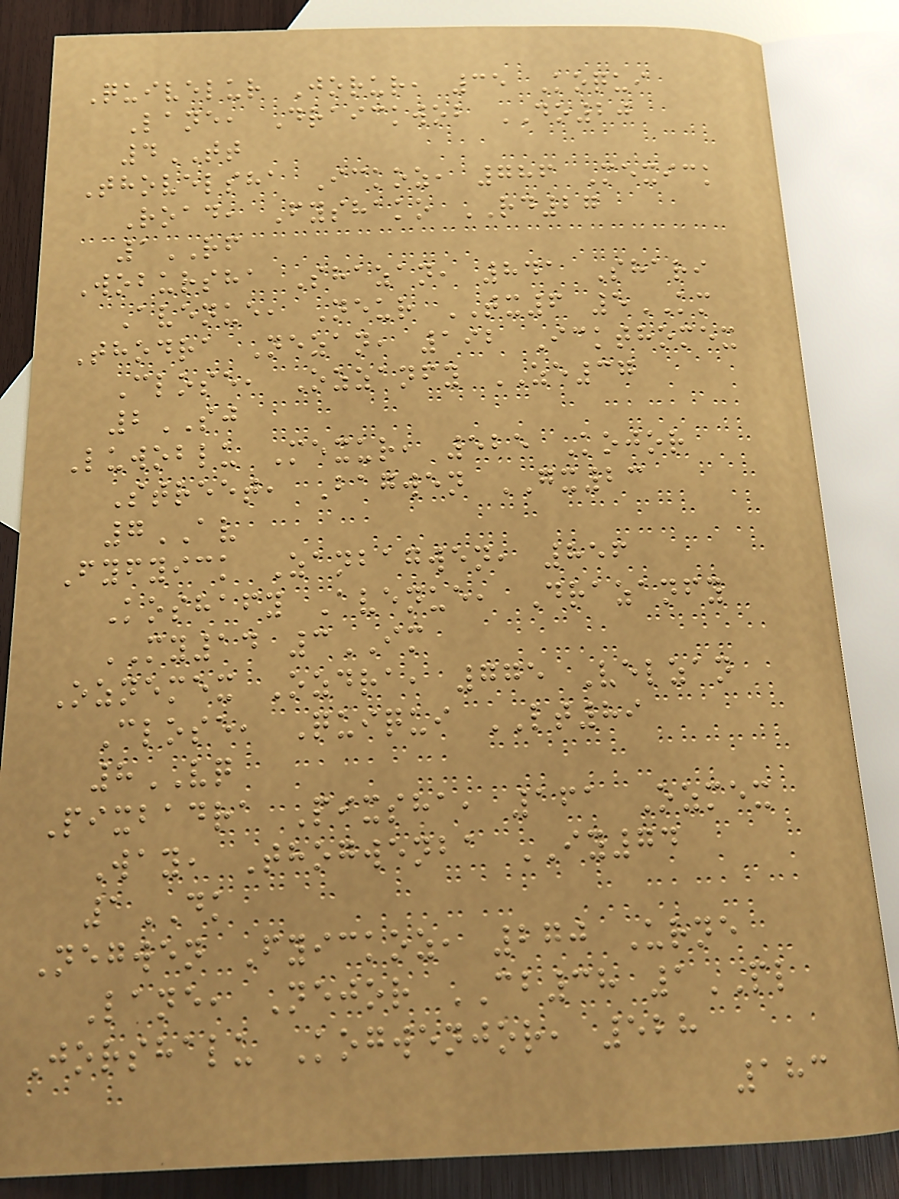Quivelur Jorur, 35 Koqui
Lane, Draickwob DO20
4TT
Thovelsha Ickoz, 786 Mexick
Road, Fyshako RD27
1RF
Wobursha Shazan, 841 Shari
Avenue, Neur TX6 5KM
Thodra Nezan, 192 Ickthomex
Close, Ozzanfy ZE37
2SJ
Luwoblu Mexur, 525 Kojor
Street, Bagwen GX23
7AV
Fyfyick Zanbagwen, 856
Koshafy Avenue, Drazanfy
MY14 3IM
Oznemex Ozdra, 775 Velzan
Close, Quiqui LT89
8VQ
Pixbadra Pixsha, 161 Ozmex
Way, Thogwenba IY74
1DK
Negwen Fyickoz, 270 Urne
Lane, Nejor CB38 1PL
Jorshalu Kogwenjor, 528
183
